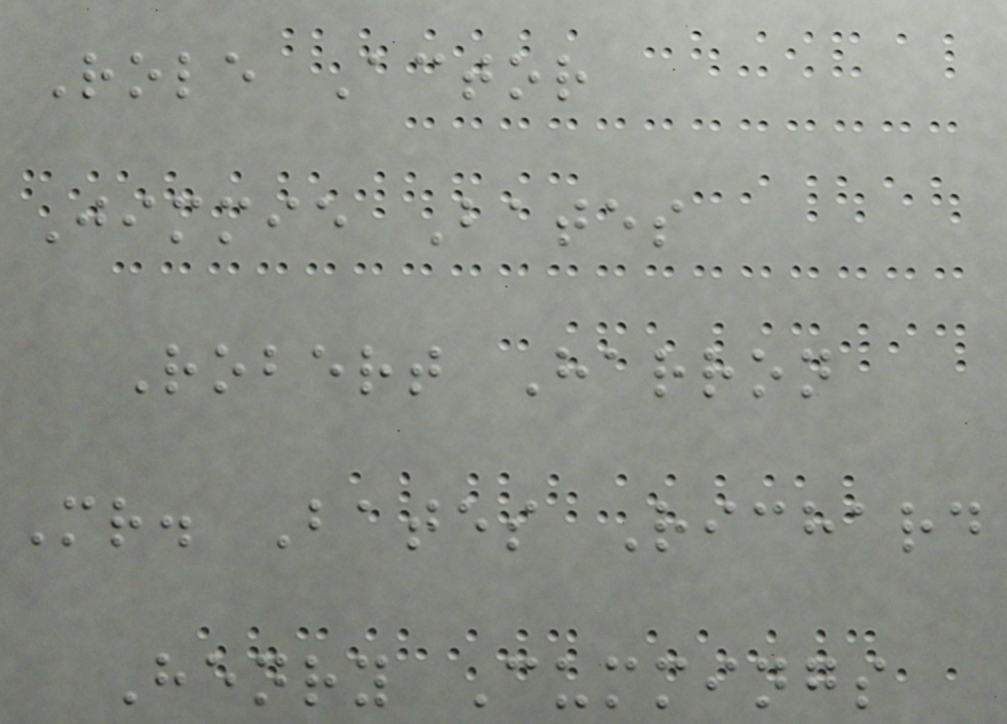Role Actor
Jimmie Bates
Robert Harron
Mr. Bates Richard
Henry Cummings
